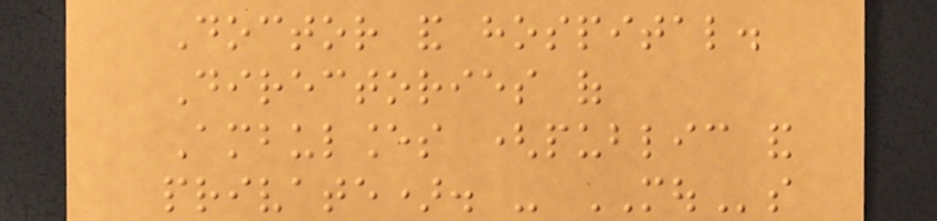Doctor and hospital.
Directories of
Ambulances (public and
private). - MOUs
